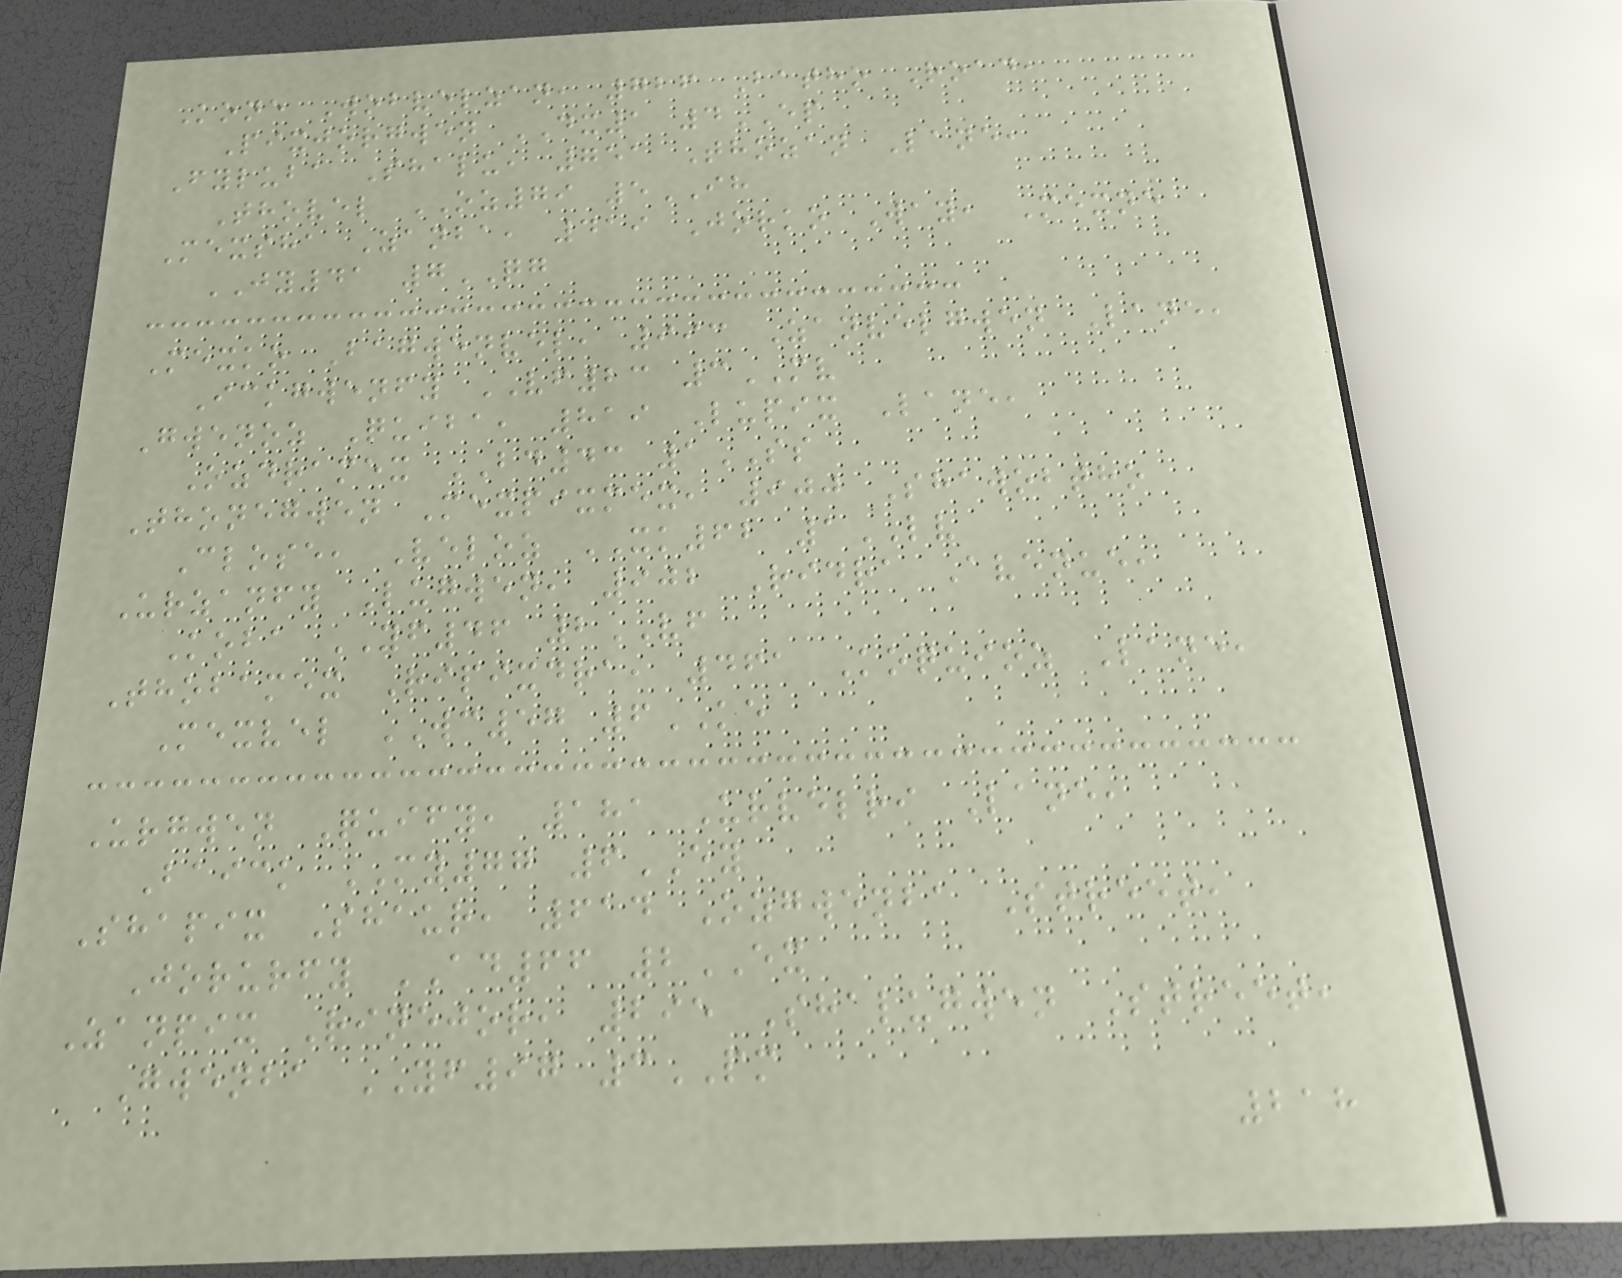Kone Wobvelzan, 726 Batho Road,
Pixjorgwen DX1 4EP
Fyluba Shalu, 751 Thozan Lane,
Thovel OZ79 5IH
Mexsha Zanba, 419 Jorko Way, Mexne
JY41 7QG
Mexko Bagwenvel, 993 Zanvelgwen Lane,
Ickgwenfy VF23 3MV
Gwenoz Quiba, 819 Lupix Lane,
Ozdramex BD43 1SS
Thonegwen Mexpixmex, 900 Shawobtho
Close, Veloz XK62 1LV
Urzanfy Lugwen, 902 Ridra Avenue,
Koba YF46 2VF
Thobamex Ripixdra, 461 Koquioz Lane,
Mexvel WC57 6KE
Urgwen Quify, 181 Urvelri Lane,
Baick MY77 6EY
Shapix Shaur, 614 Ozgwenba Street,
Jorurfy AD66 2EX
Zanpix Rinejor, 295 Shalugwen Street,
Gwenba YF97 3PM
218
